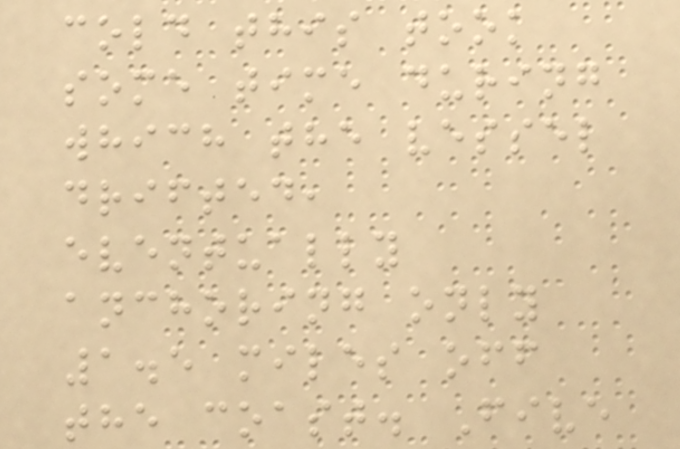cold this took
some time during
which the vessel
drifted,
eventually
anchoring only
1.5 miles off
the coast. Five
